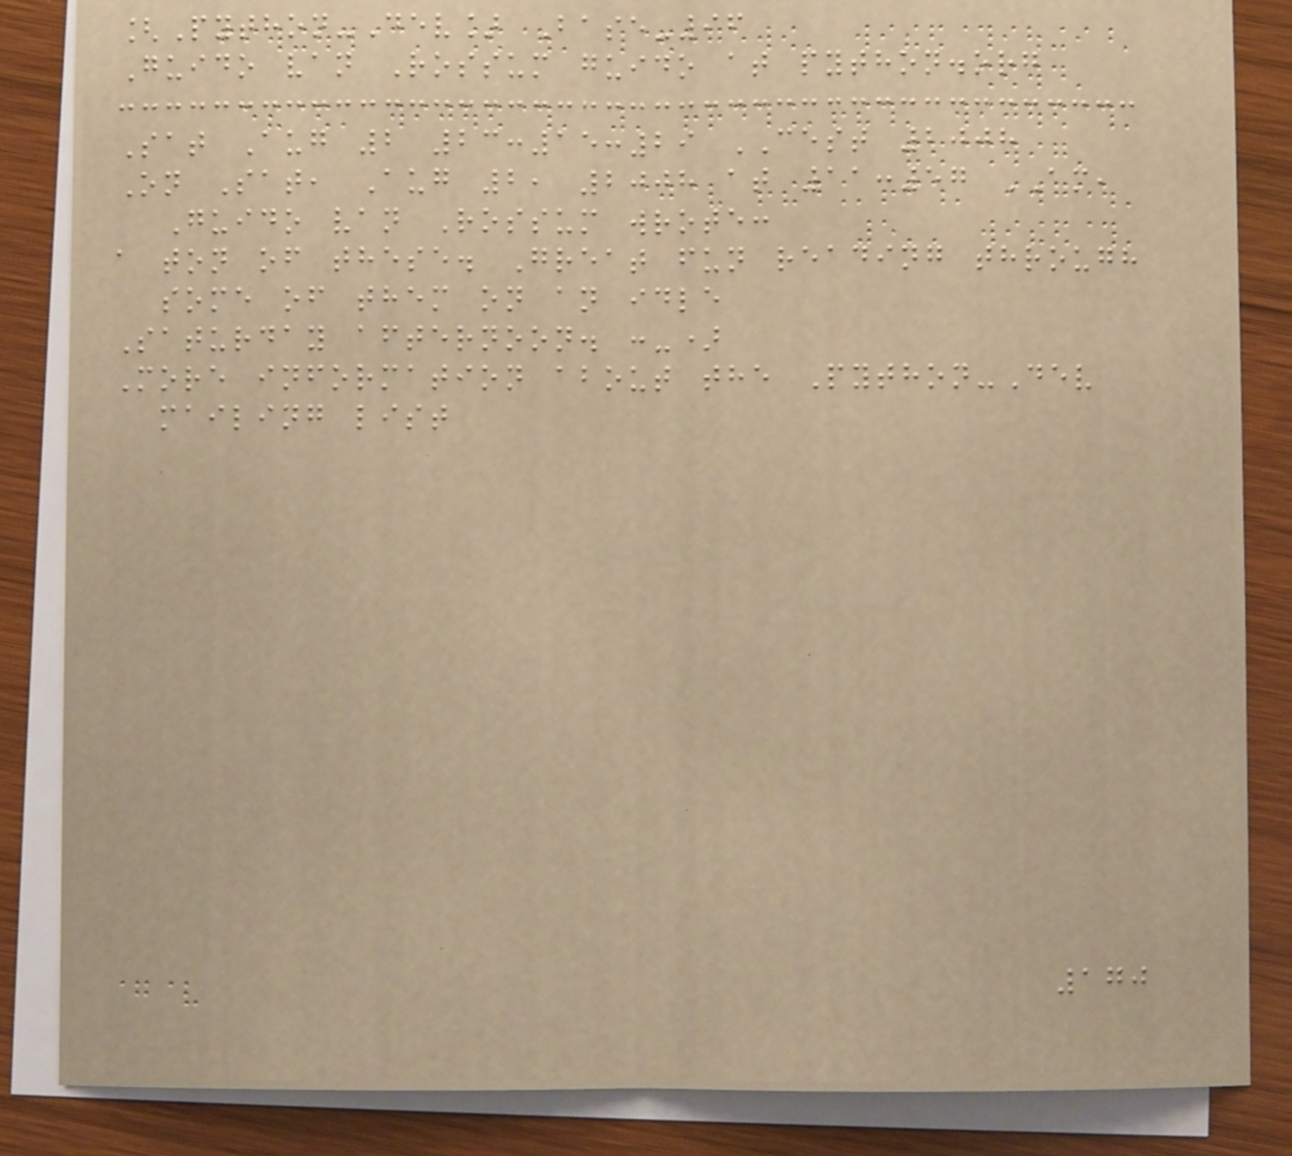[Python-Dev] Base-96
Guido van Rossum guido at python.org
Sat Aug 2 23:15:29 CEST 2008
On Sat, Aug 2, 2008 at 11:57 AM,
Guido van Rossum wrote:
a ton of these. Great fun reading through
some of them on an idle
Saturday afternoon. :-)
More information about the Python-Dev
mailing list
170
